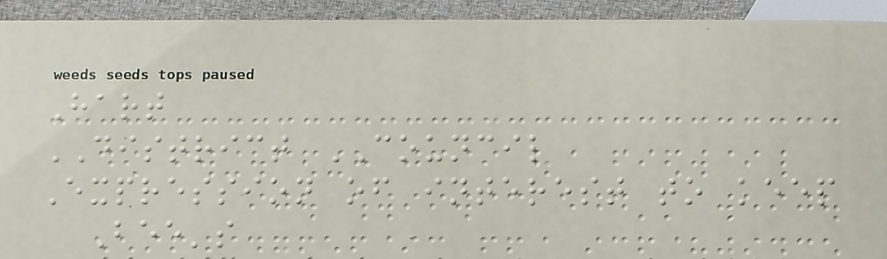Hart
DISTRICT COUNCIL
Expression of interest to keep
Bee's
